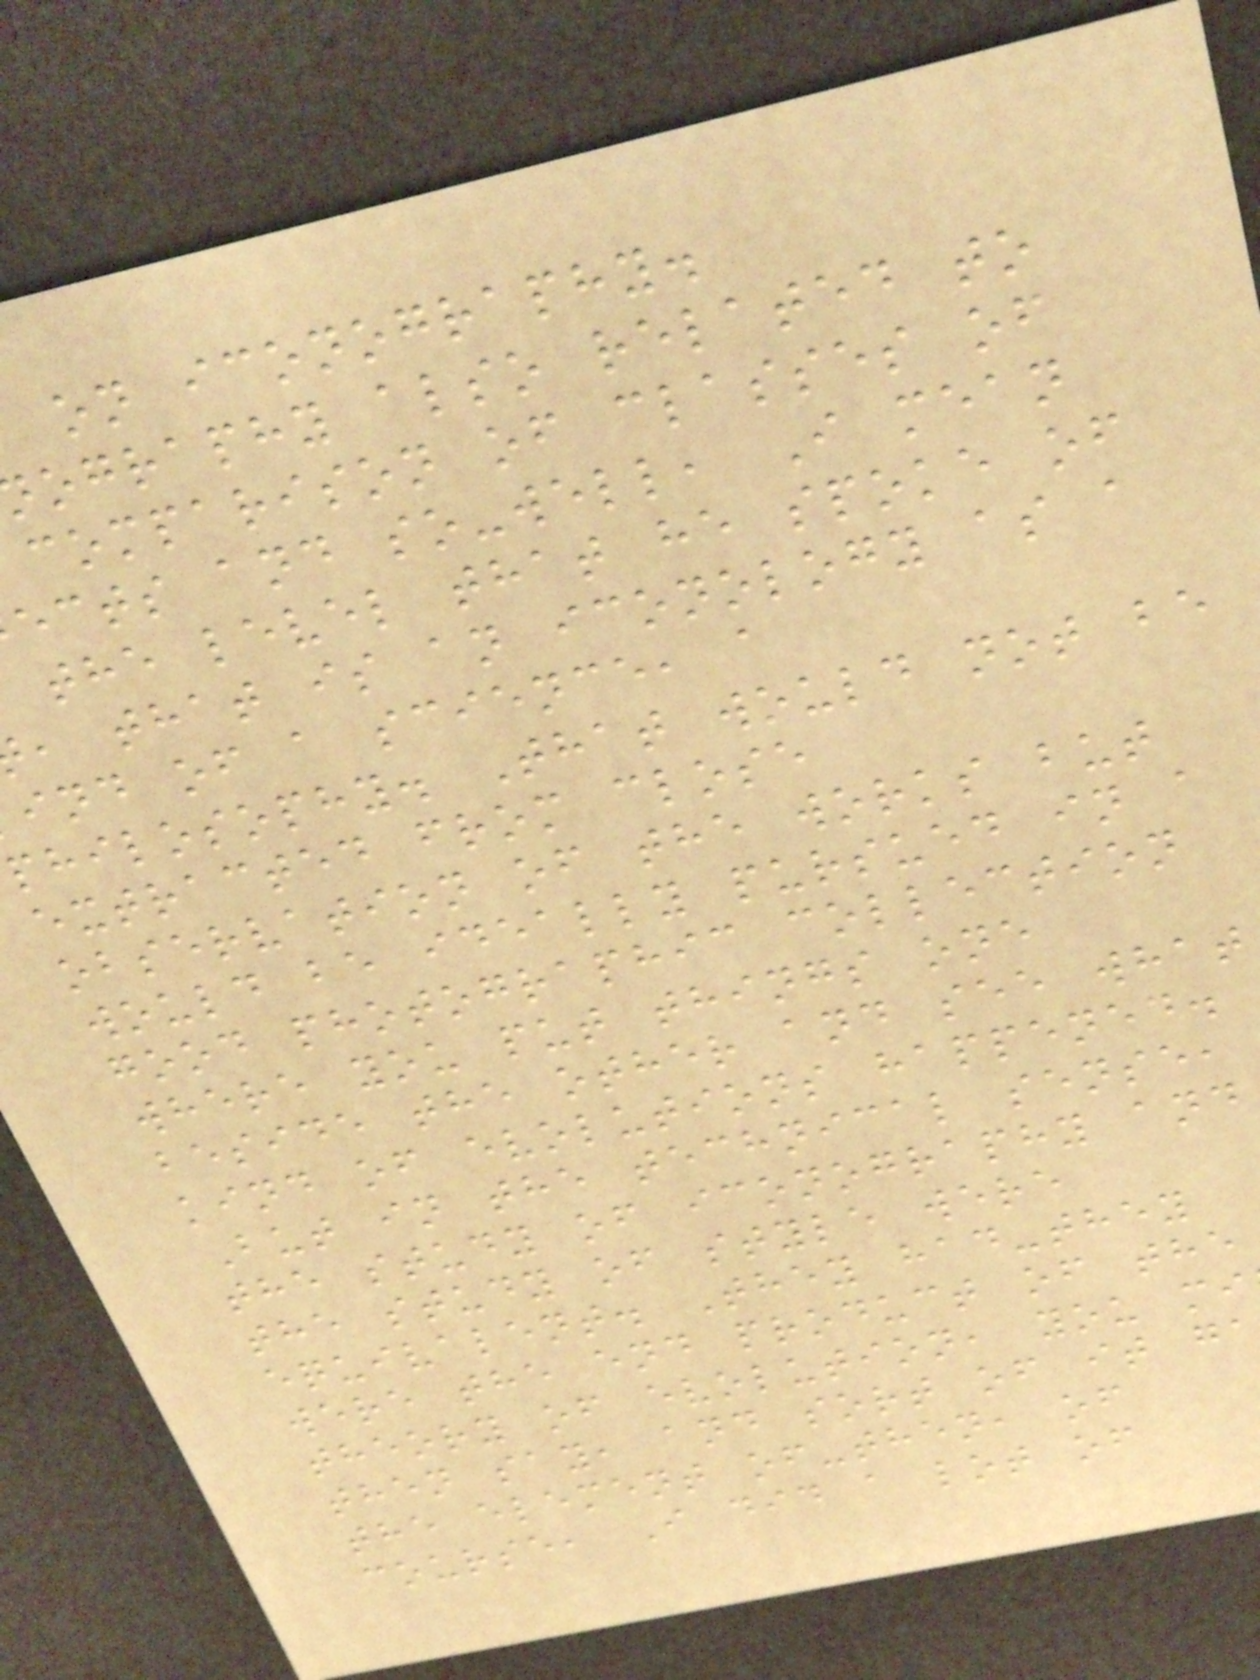on iconography.
ography also related to
comparison of classes of
ects and so-well, I mean
the level that he spoke of
, that is an iconology as a
ind of a science, a
philosophy. That would not be
extracted from close
observation of the works but
would be ideally pursued in a
good photographic collection
where you put things one
beside the other and see what
kind of evolutions happened.
But in the technical sense,
the study of iconography and
the study of style were
equivalent. They had-they
were the end product of the
theory of evolution, you mi
then say, and sort of it ga
the element of-then, of
course, I did a lot of
